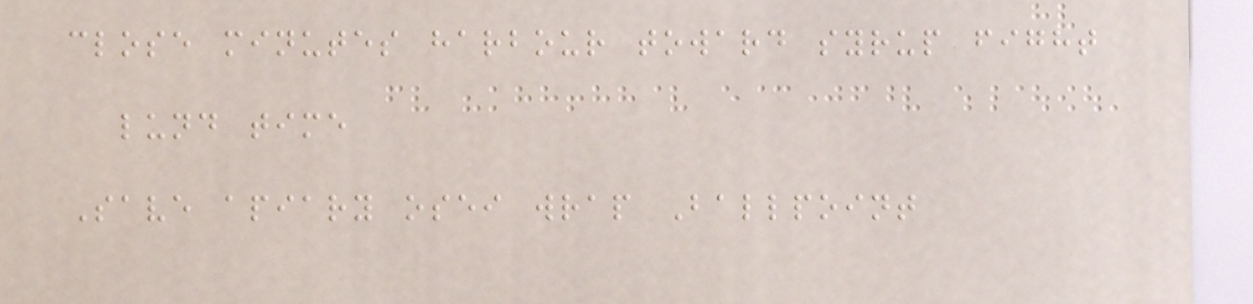close minutes harbour toward syrup fight
lund time
Save apiary osei wrap Ballpoint
